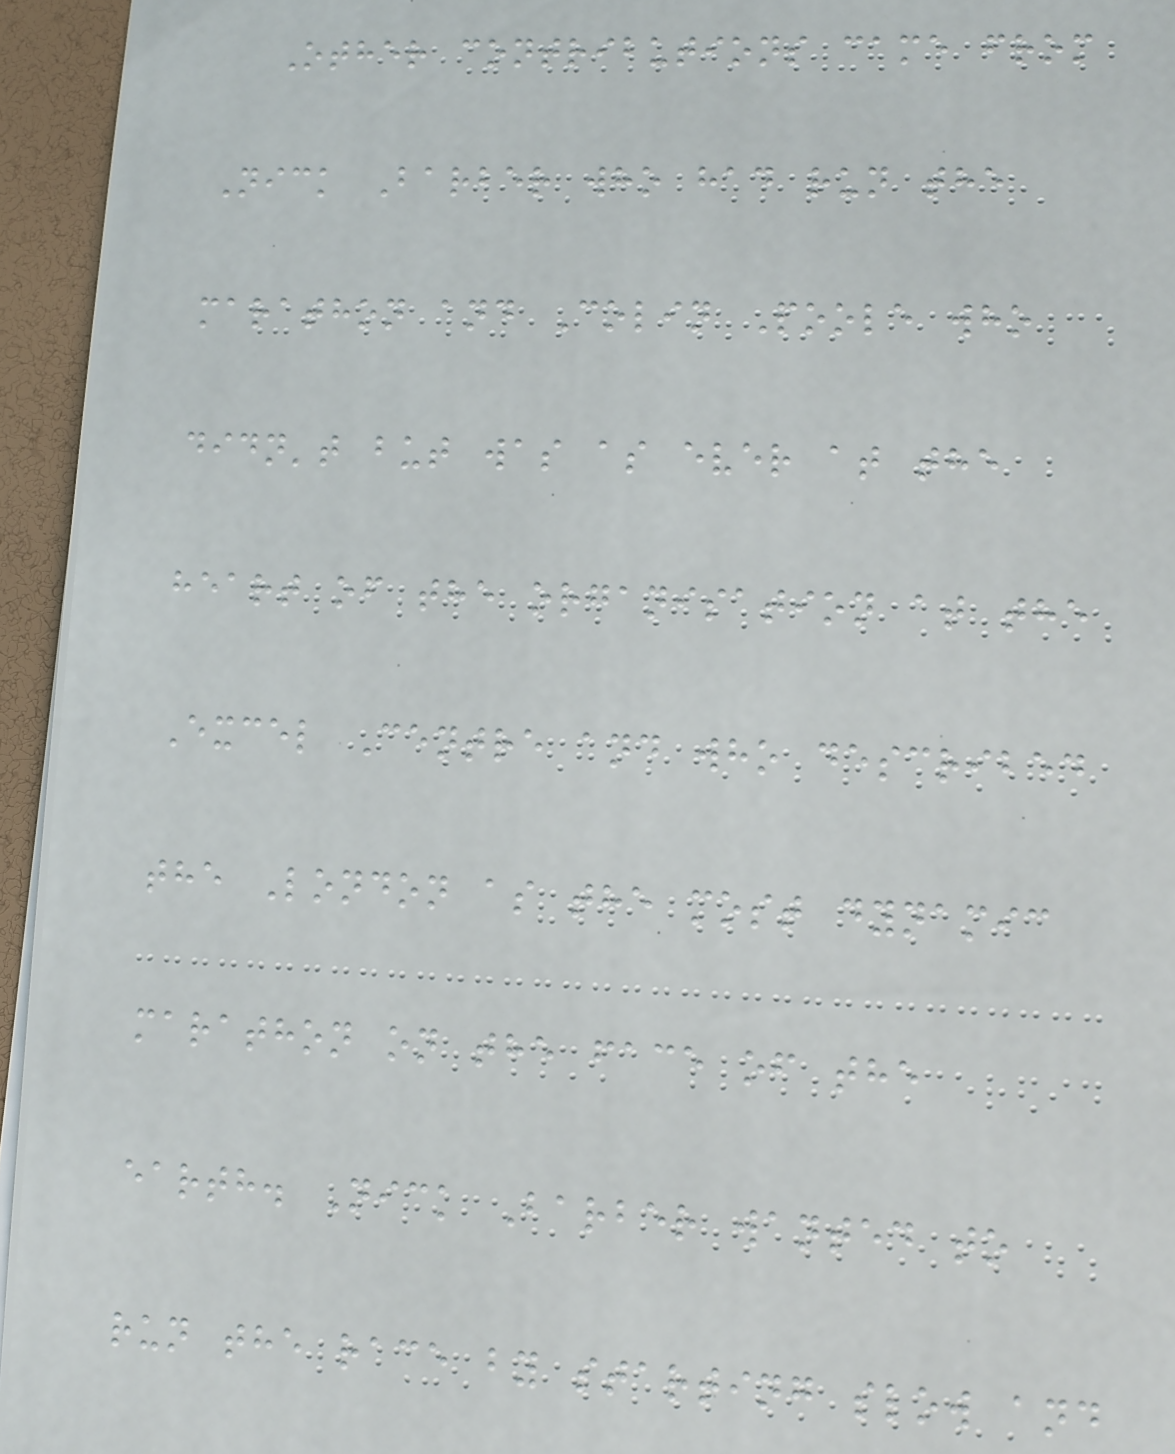Other contributions came from
Nick Barber who had run the
marathon and Colin Poole who
didn't but was as ever at the
heart of the organisation at the
Excel Centre and who described
the London as the most dynamic
marathon on the face of the
earth. Nick Barber wanted to
run the race by starting slow and
